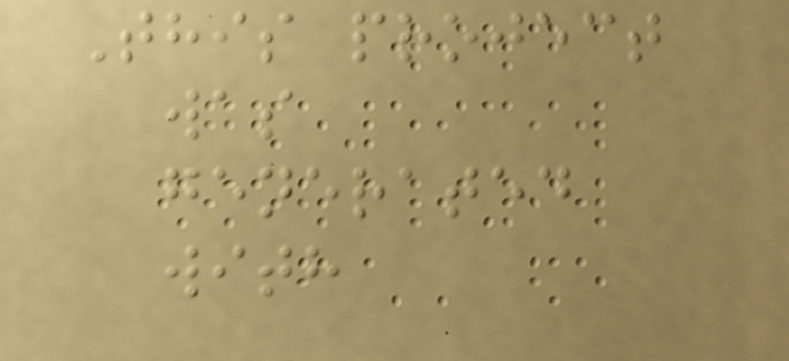This project
was
generated
with
